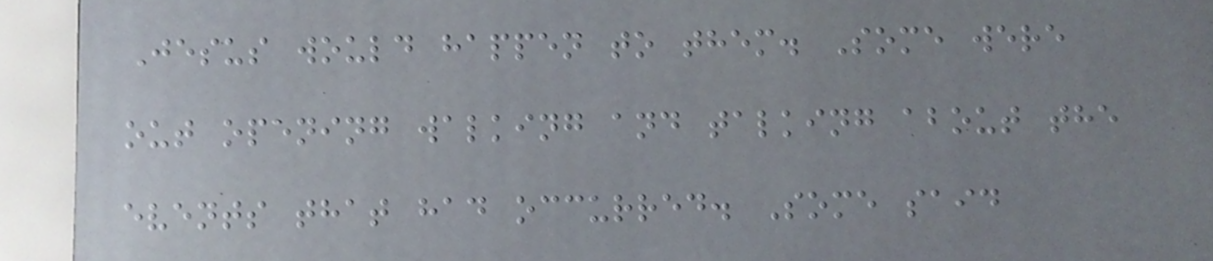Jesus would happen to them. Some were
out opening walking and talking about the
events that had occurred. Some said
